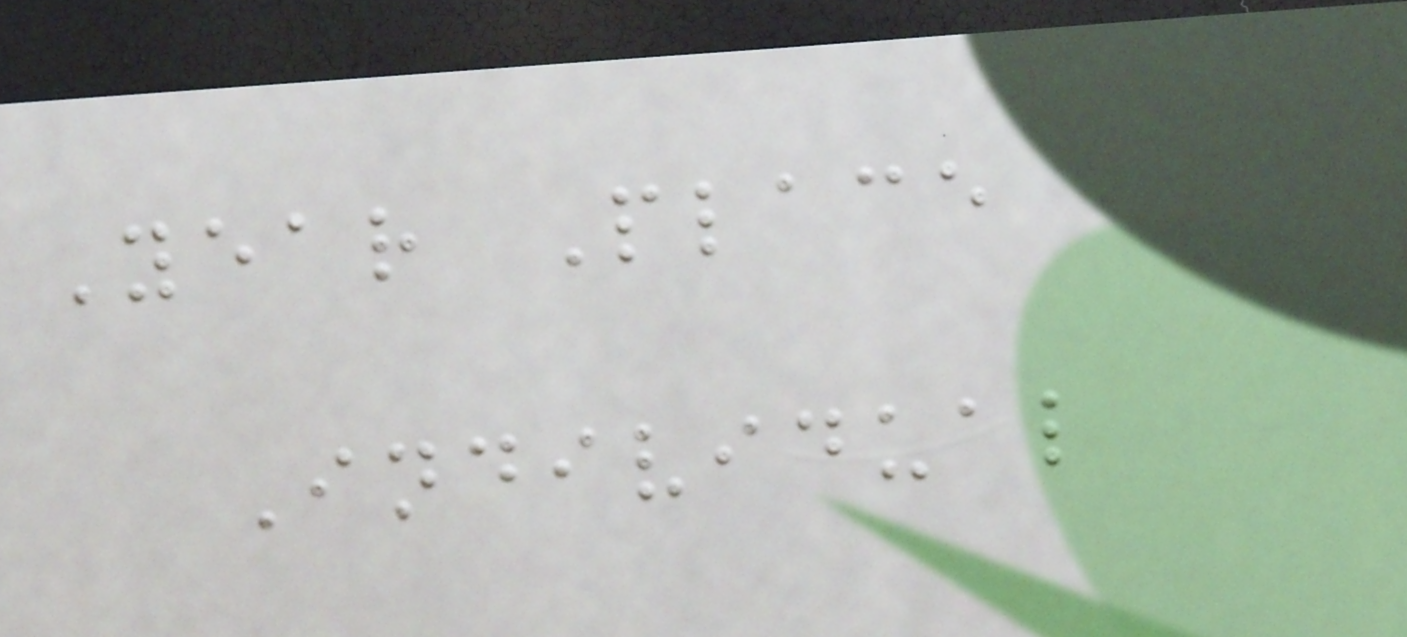Year Place
Individual
